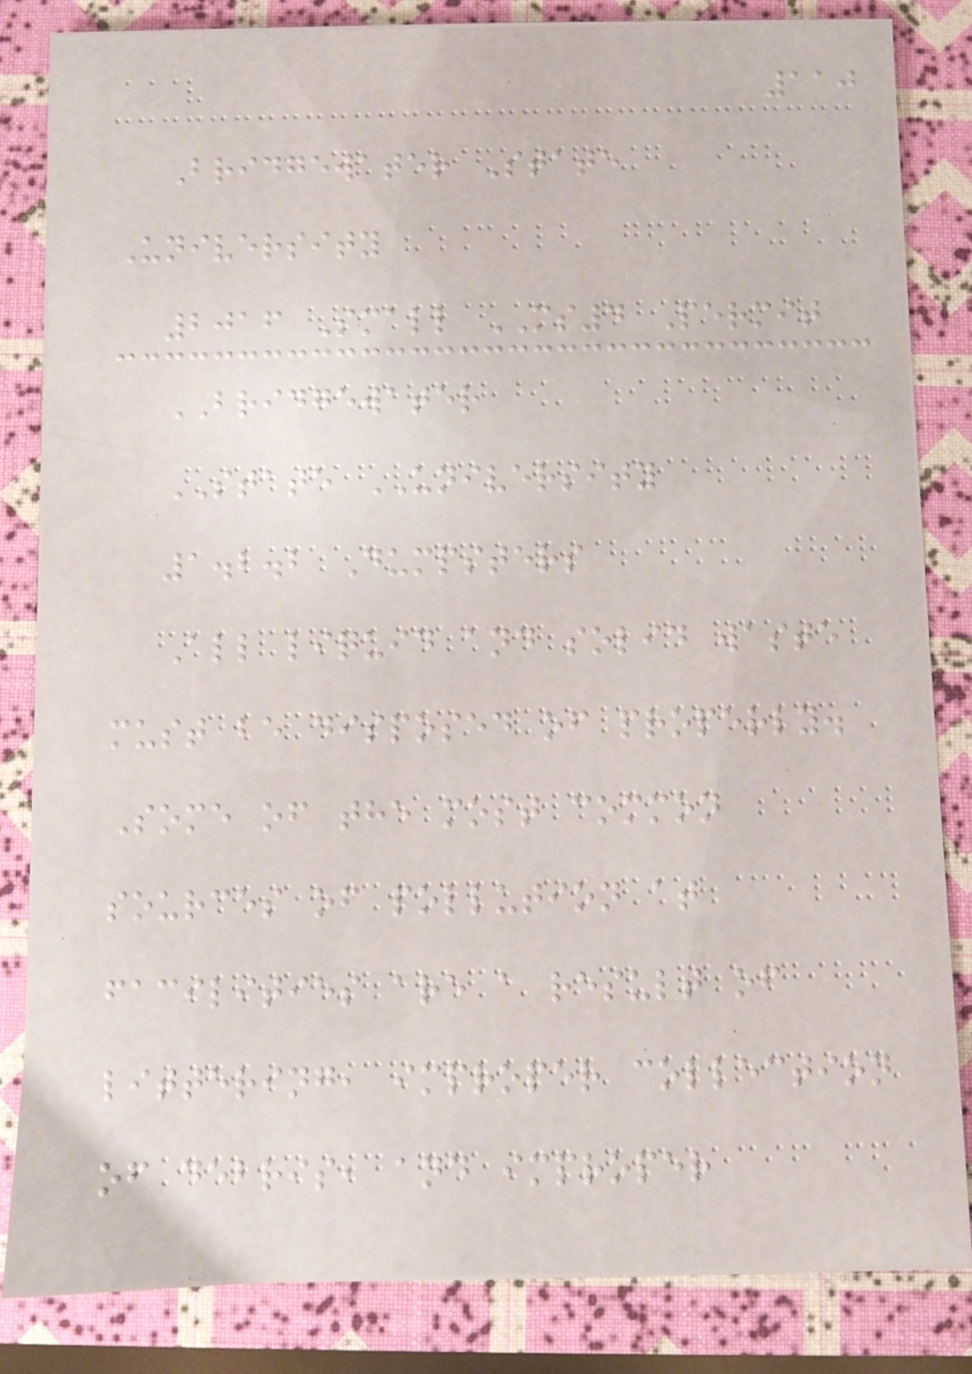110
Bridgewater State
University
2016 Small MS4 Permit
BRIDGEWATER
STATE UNIVERSITY
1.2.2 Dumpsters
All liquid and solid waste
must be disposed of properly.
Some of the most common
sources of pollution at
facilities are a result of
littering, improper collection
of debris, and improper
